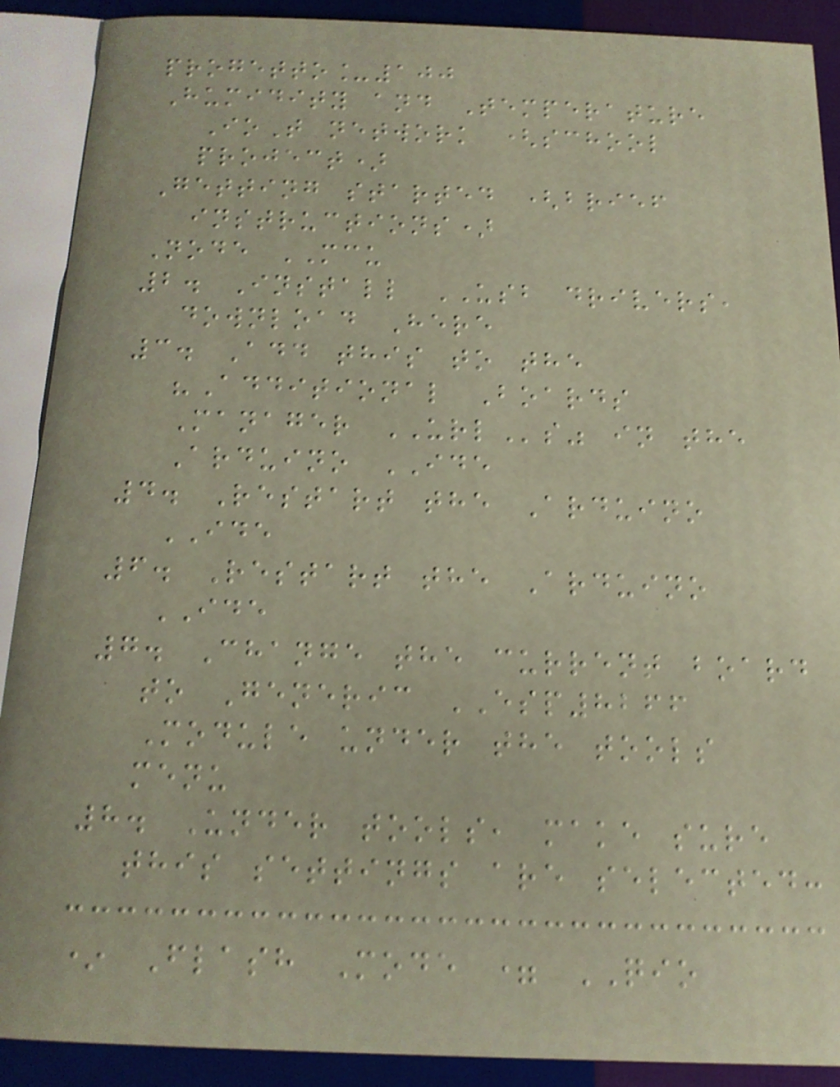progetto_100
Humidity and Temperature
IoT network (school
project)
Getting started (brief
instructions)
Node MCU
2. Install USB drivers,
download Here
3. Add this to the
"Additional Boards
Manager URLs" in the
Arduino IDE
4. Restart the Arduino
IDE
6. Restart the Arduino
IDE
7. Change the current board
to Generic ESP8266
Module under the tools
menu
8. Under tools, make sure
this settings are selected:
* Flash Mode = QIO
